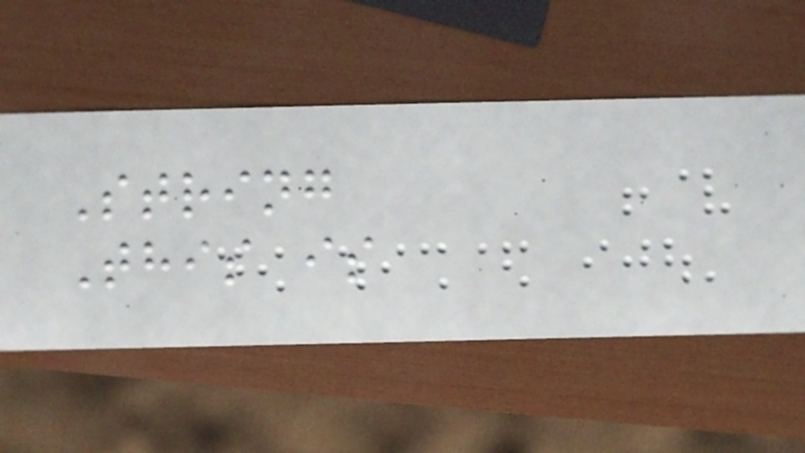String
This is
